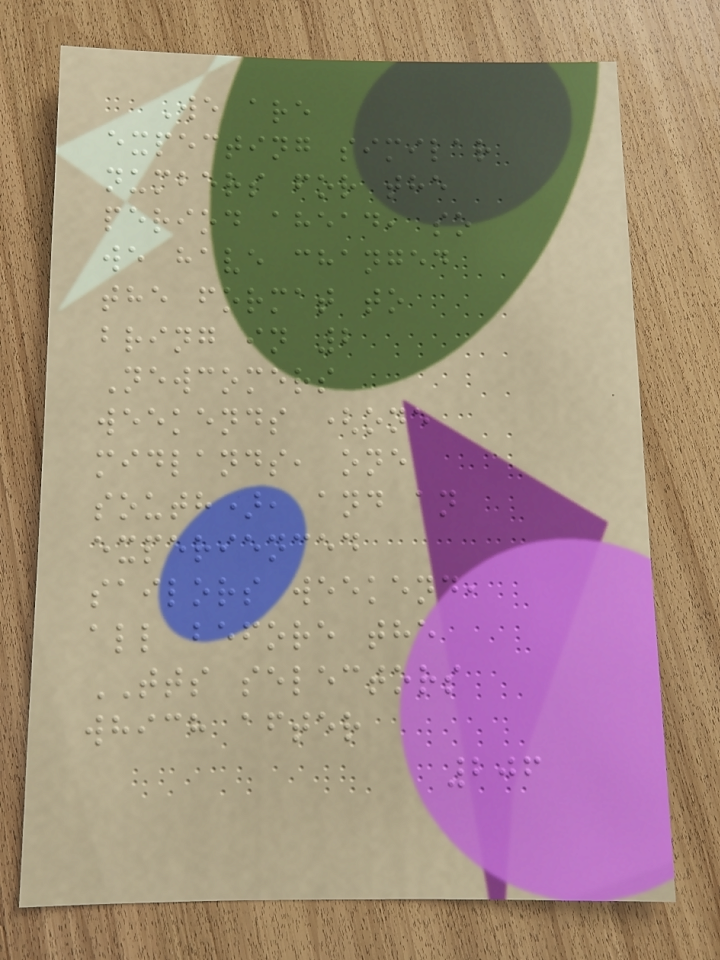We are
expecting similar
numbers for the
period ahead, so
we have changed
the format to
bring in 2
Newcomers
weekends (one
midlands, one
south), and an
experienced
sailors weekend,
all before the
TTS selectors
which after
206
